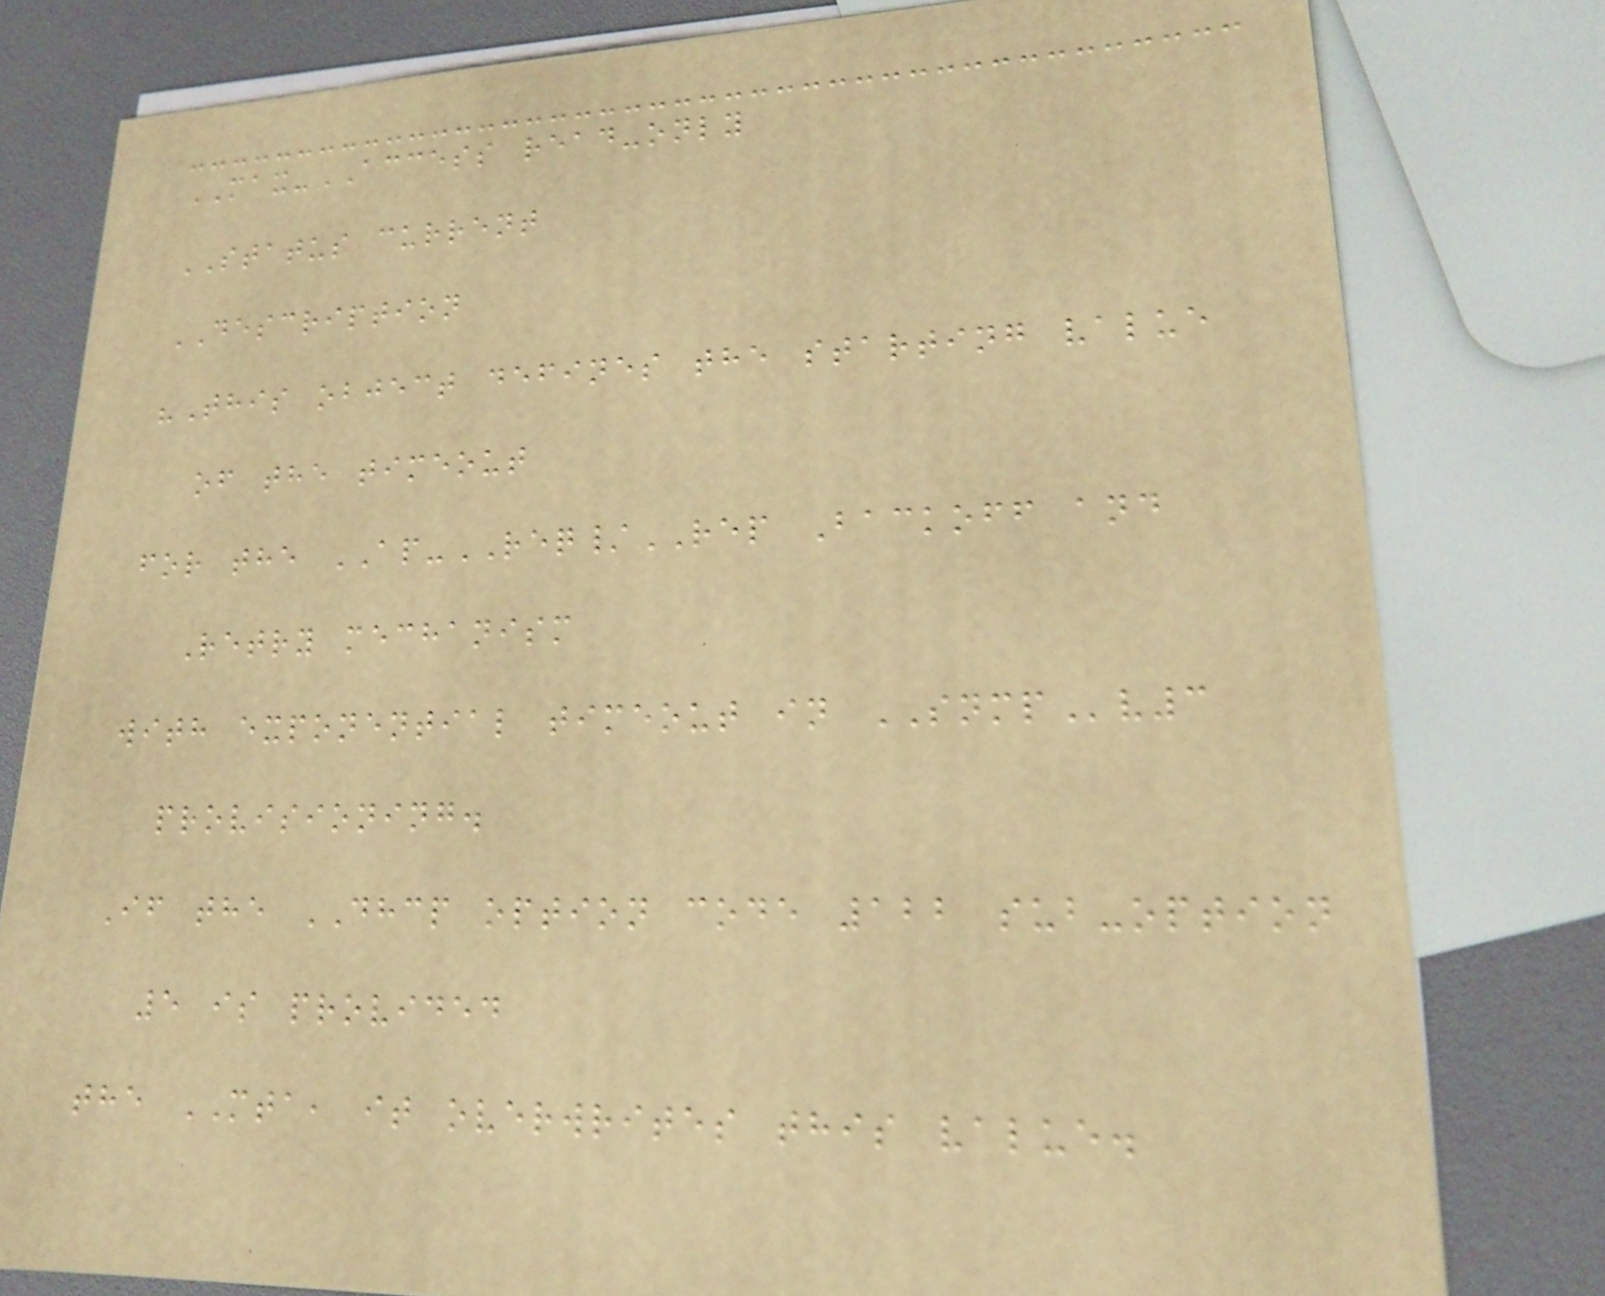MAX-ACCESS read-only
STATUS current
DESCRIPTION
"This object defines the starting value
of the timeout
for the AP-REQ/REP Backoff and
Retry mechanism
with exponential timeout in SNMPv3
provisioning.
If the DHCP option code 122 sub-option
5 is provided
the MTA, it overwrites this value.
